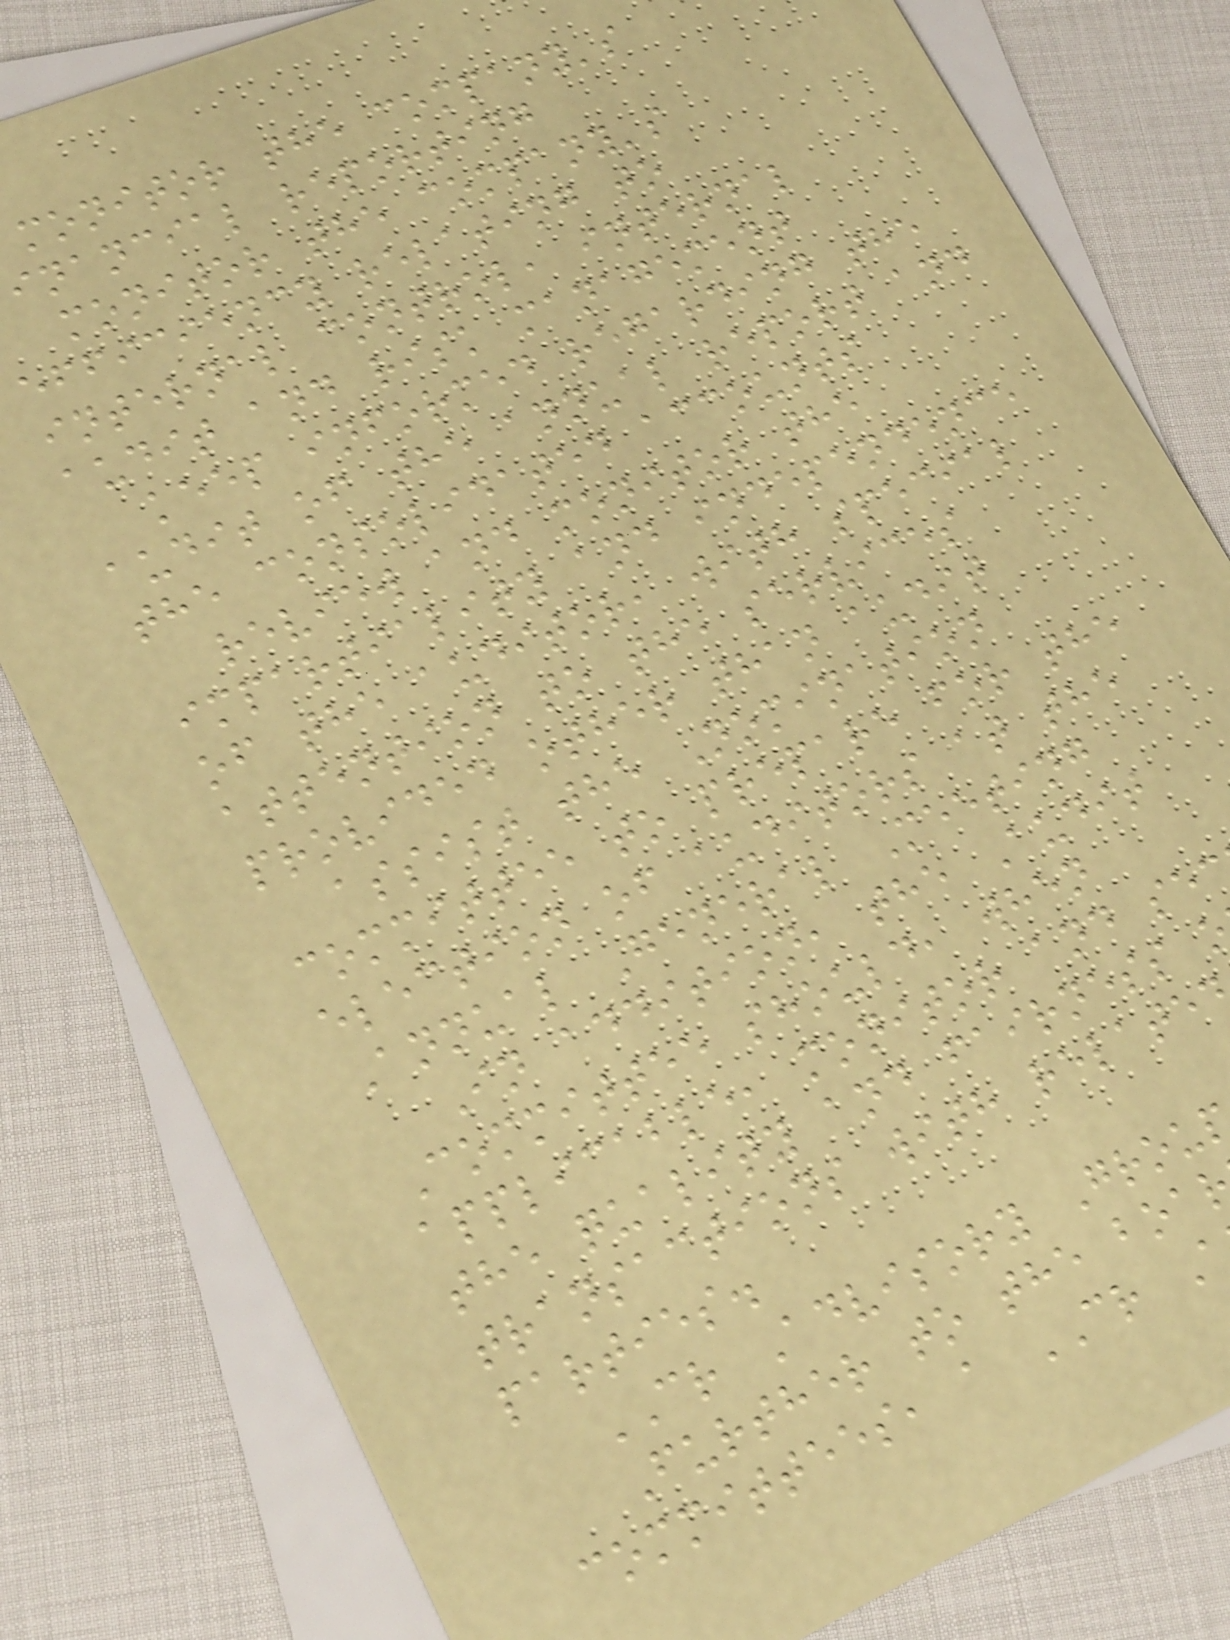monitor the company's
inancial reporting
monitor the company's
efficiency relating to
internal control, internal
audit and risk management
keep informed regarding the
audit of the annual report and
the consolidated accounts
review and monitor the
impartiality and independence
of the auditor, with special
attention to the services
provided other than audit
assist the Nomination
committee to prepare for the
election of auditors at the
Annual General Meeting
In addition, the Audit
Committee should, when
applicable, monitor and se
the quality and fairness
transactions with relate
parties.
CR Advisory Grou
Further to the boa
committees, a CR
